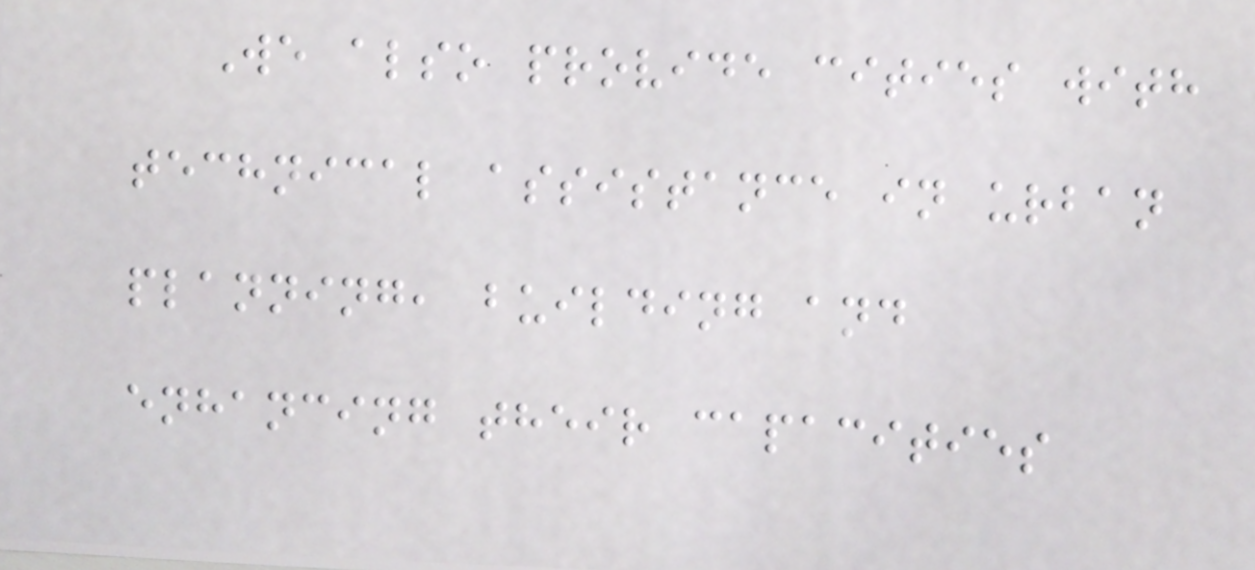We also provide cities with
technical assistance in urban
planning, building and
enhancing their capacities
